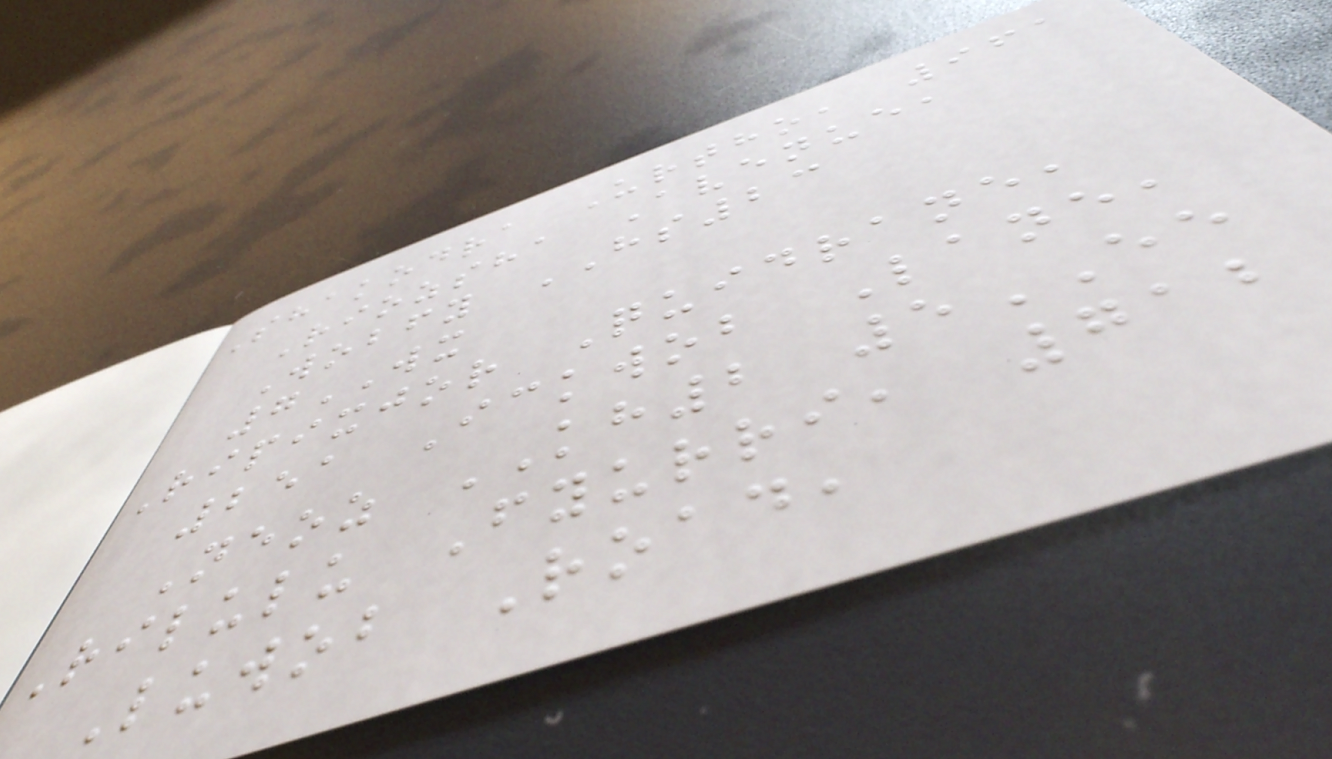Shakodra Urtho, 961
Riozsha Avenue,
Wobfy HS23
7WX
Ripixjor Quidrane,
251 Ickwob Lane,
Neoz KH2 5EE
Rilulu Fyurri, 712
Luwob Road,
